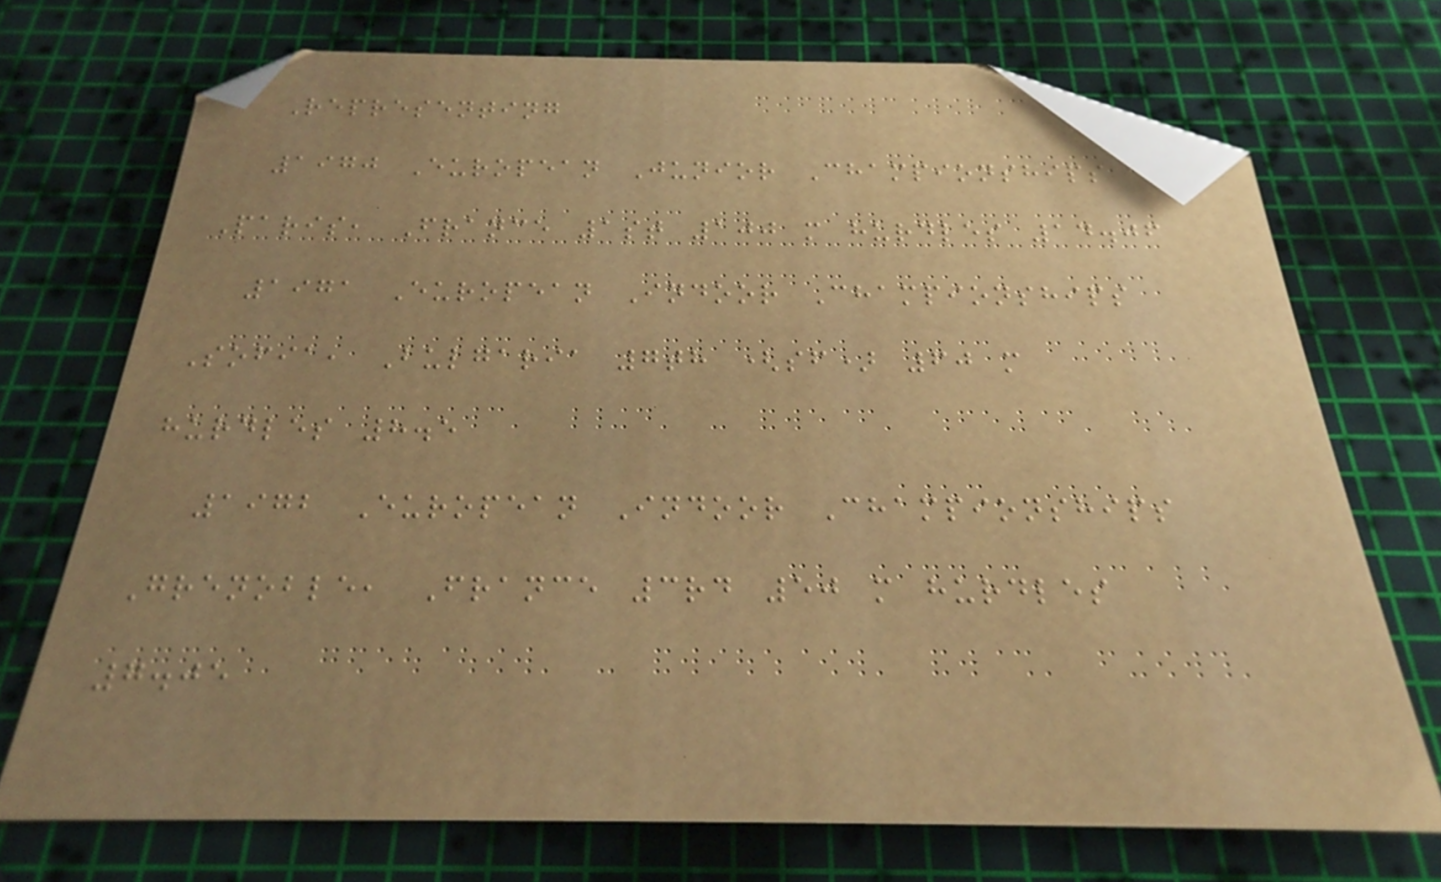Representing
1970 European Junior Championships
Paris, France 1st 100 m hurdles 14.06
1971 European Indoor Championships
Sofia, Bulgaria 7th (sf) 60 m
hurdles 8.5
1972 European Indoor Championships
Grenoble, France 3rd 50 m hurdles
7.05
